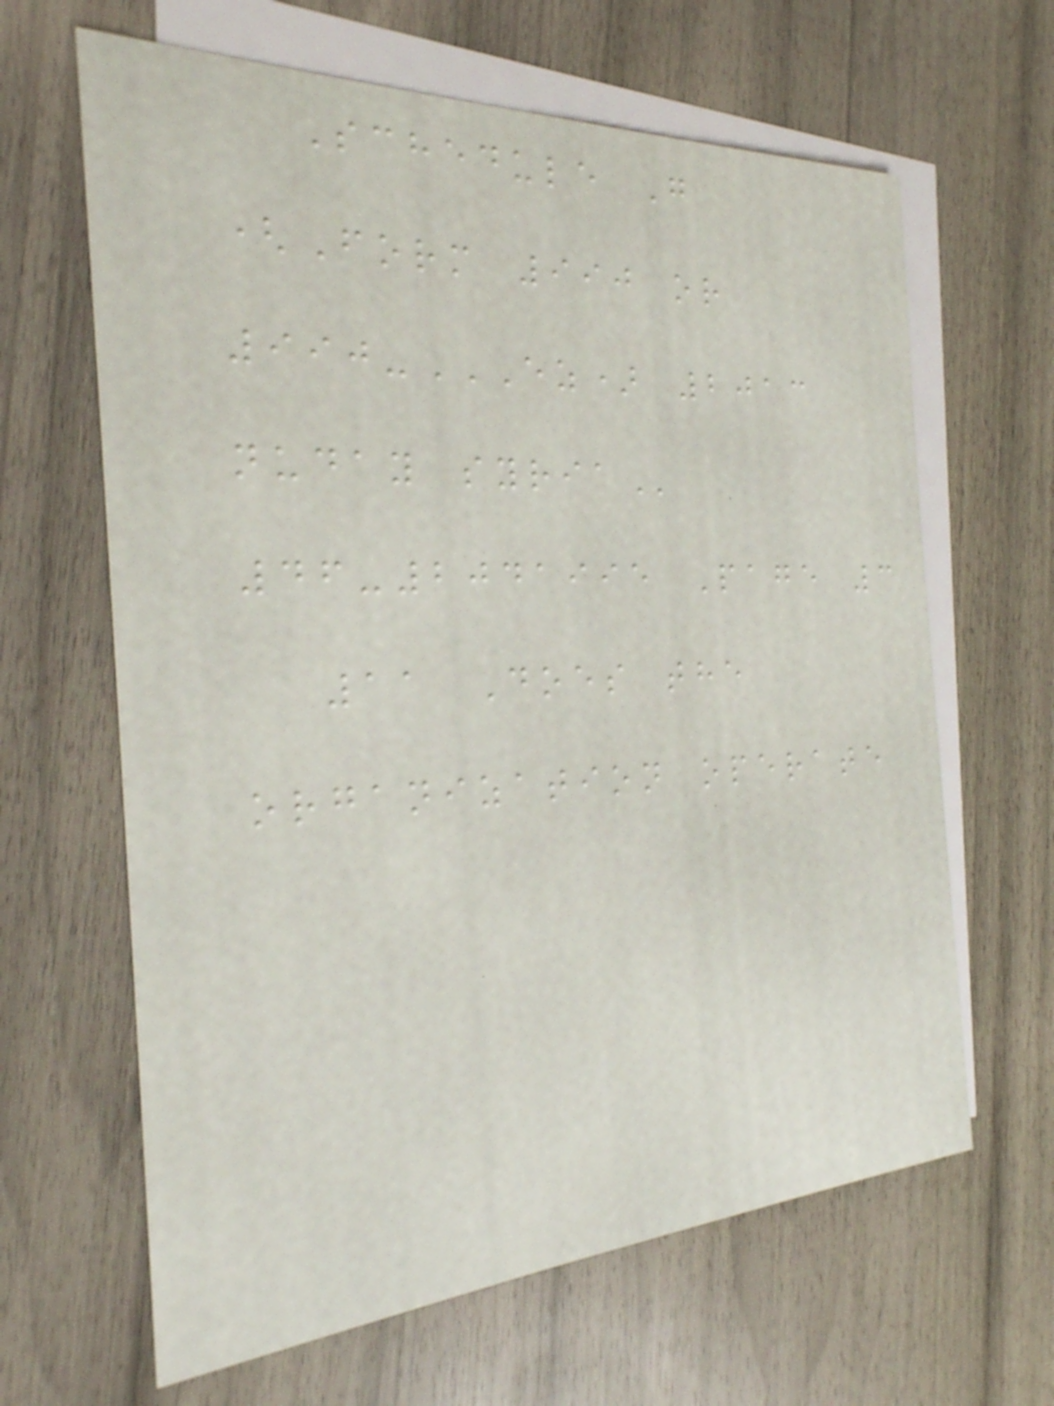Schedule G
(Form 990 or
990-EZ) 2013
NUDAY SYRIA
46-2041995 Page 3
11 Does the
organization operate
